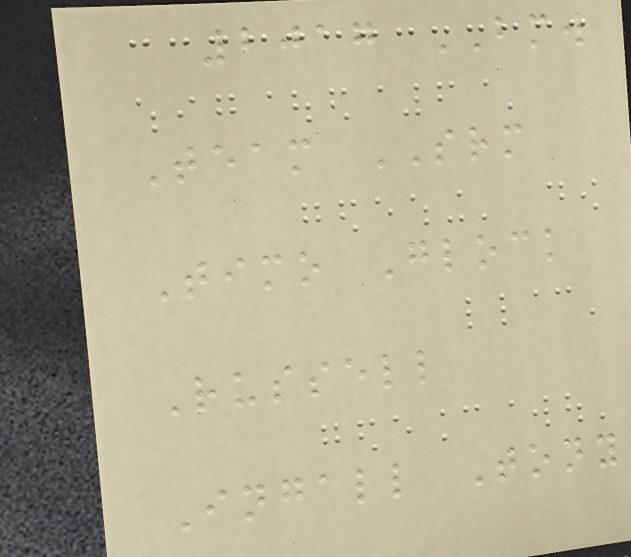2017 BMW
Team SRM
Timo Glock
Russell
Ingall Tony
